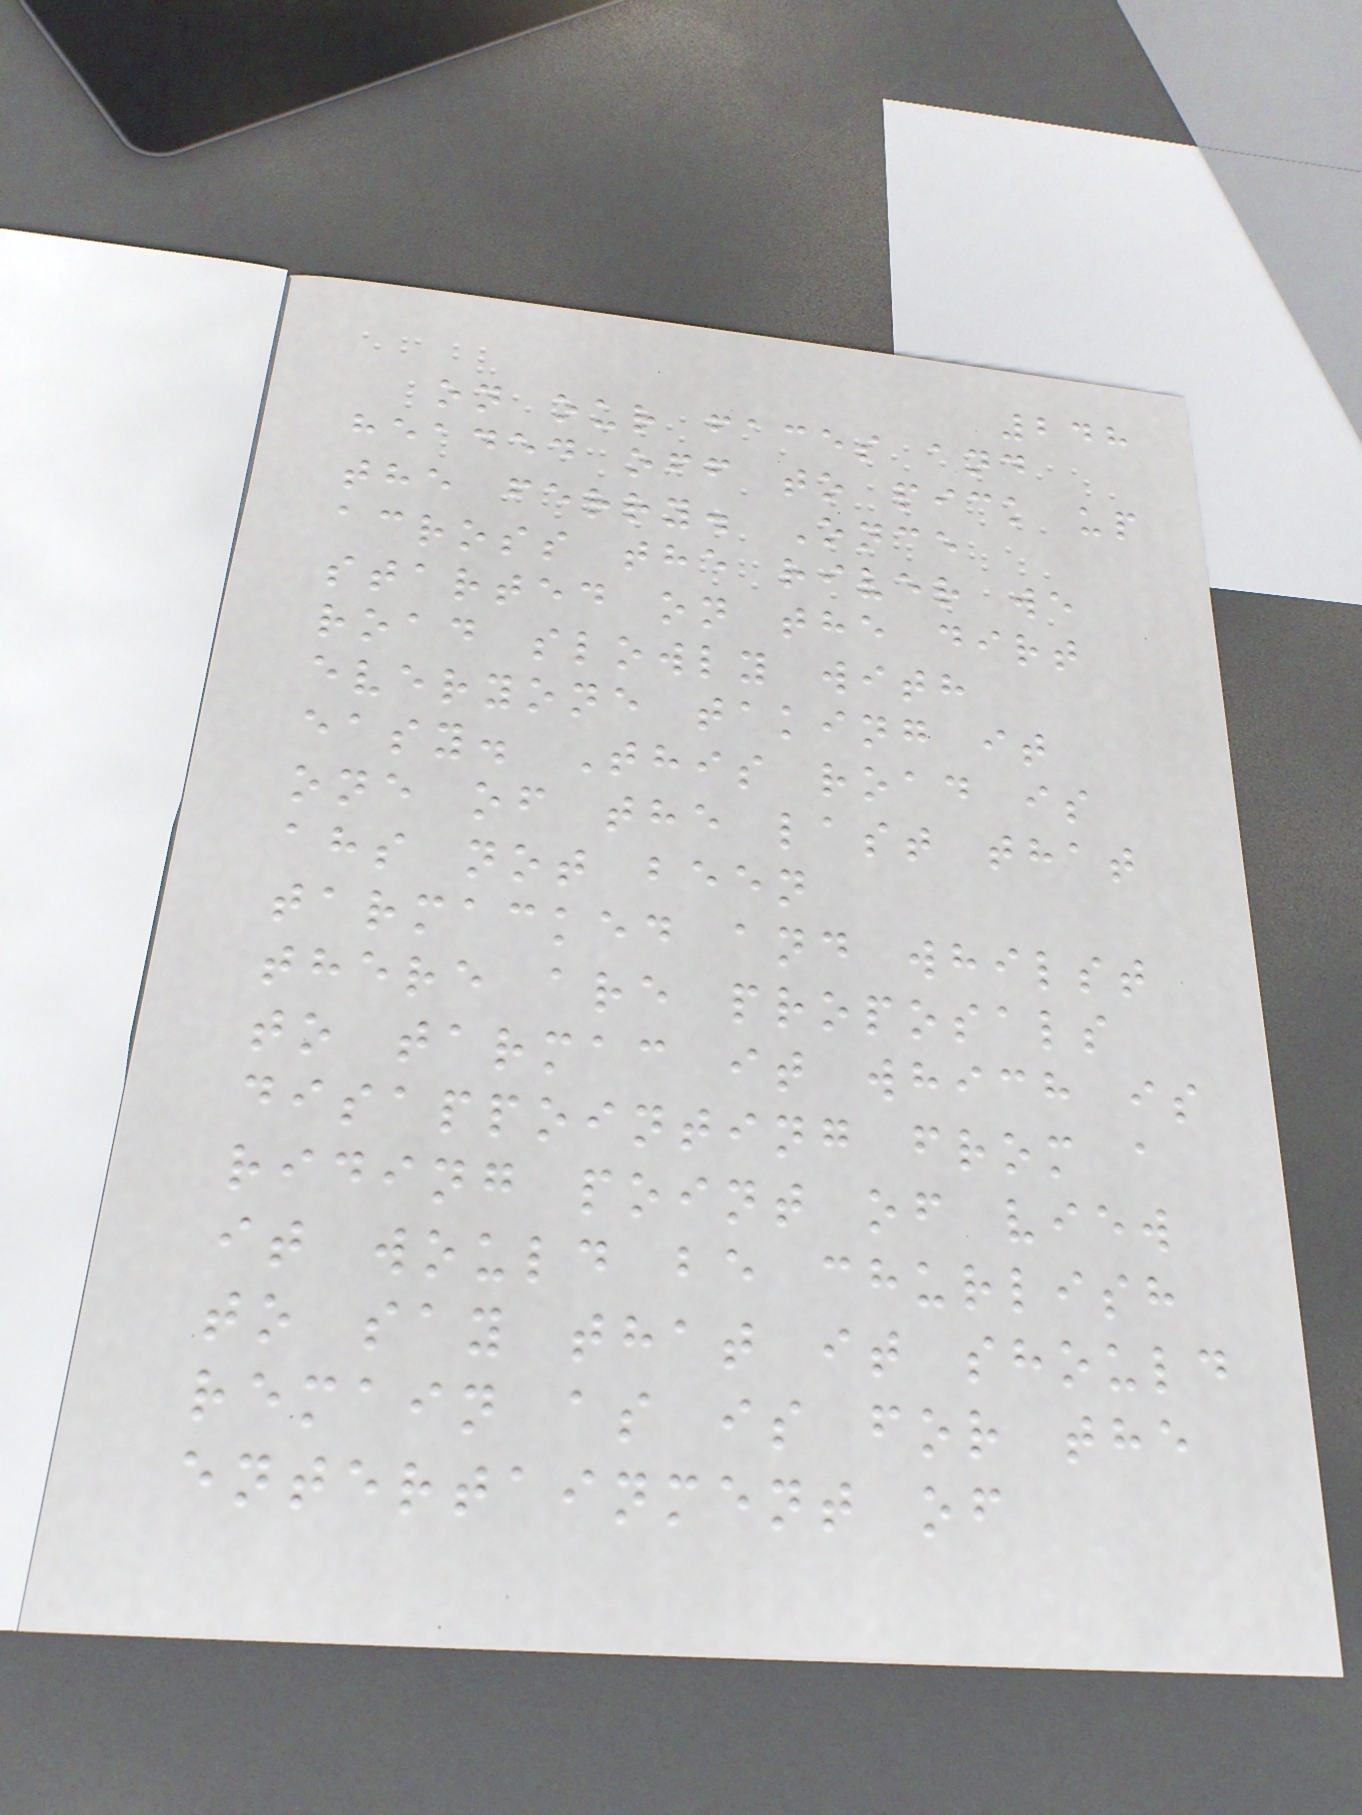248
on our faces and
headed off to pick up
the ferry. Once
across the river we
started on the dirt
road slowly with
everyone taking it
easy. This road is
one of the last that
ahs not been
tarmacked and whilst
there are proposals
to tarmac it which is
disappointing from a
riding point of view
it would be churlish
to say that it should
remain as is for the
entertainment of
